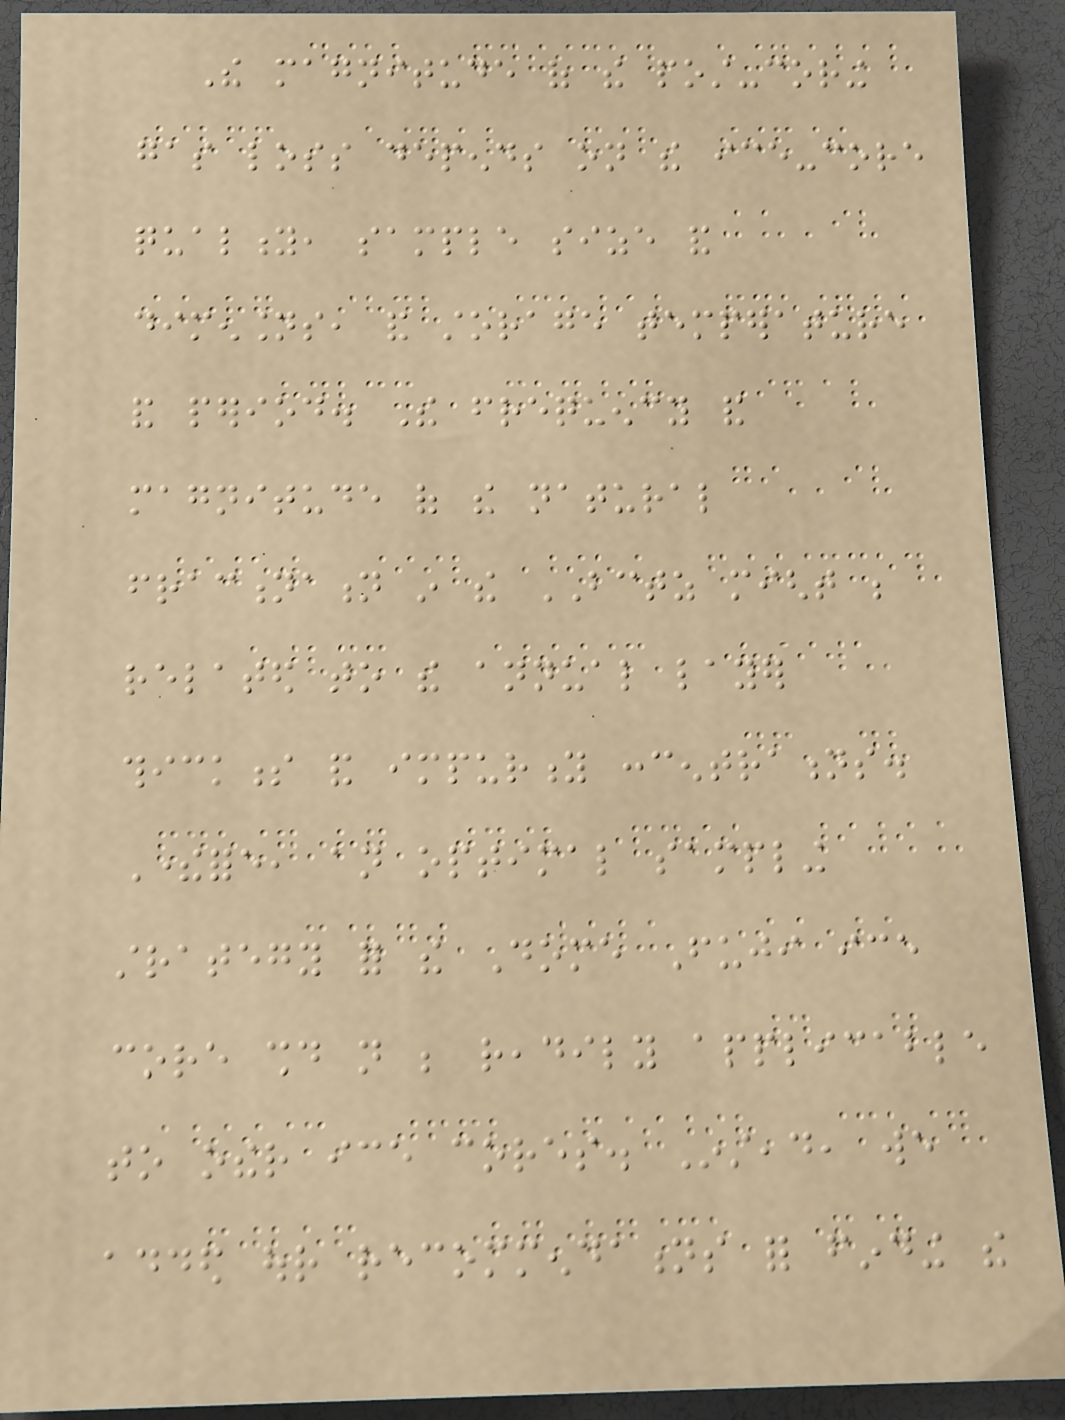The magnitude of the post-coring
gas loss depends on the ice-core
quality, sample size and
dimensions, and storage temperature
and period. The frequency and
magnitude of the natural
fractionation in the BCTZ might be
related to the annual layer
thickness and impurity concentrations.
Therefore, an optimal sampling
strategy for the Dome Fuji ice
core should not be readily applicable
to other ice cores. Instead, we
added our recommendations for finding the
